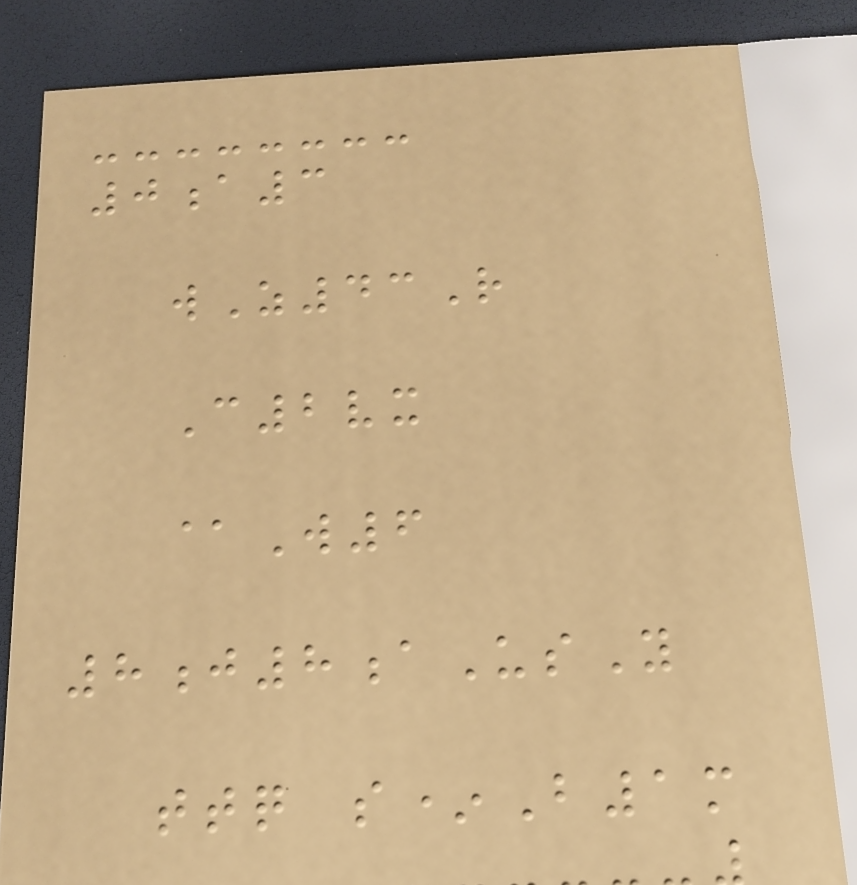0a3
wZ43R
C2vx
@W6
8j8aUsY
ttq s*B1m
